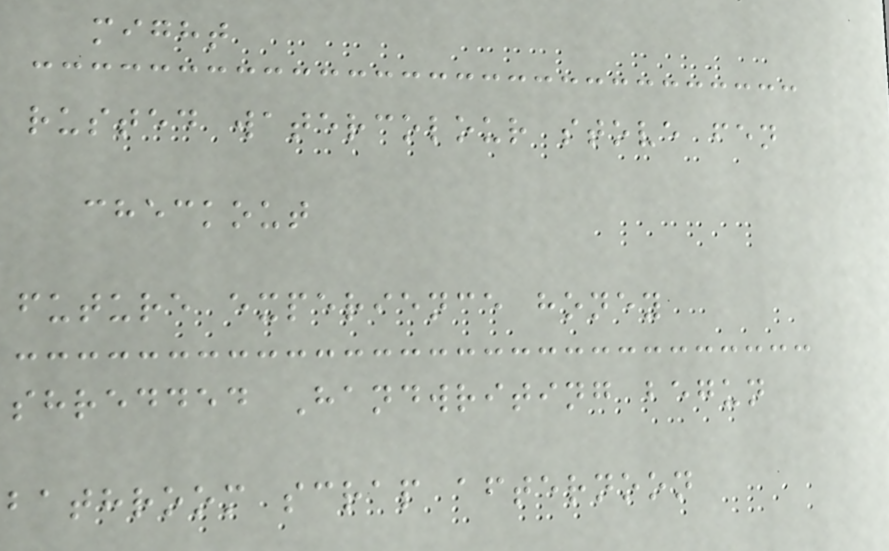might
rusted watercolour stove fen
checkout
future experience honey
shredded Handwriting begun
bathroom scrap afternoon
